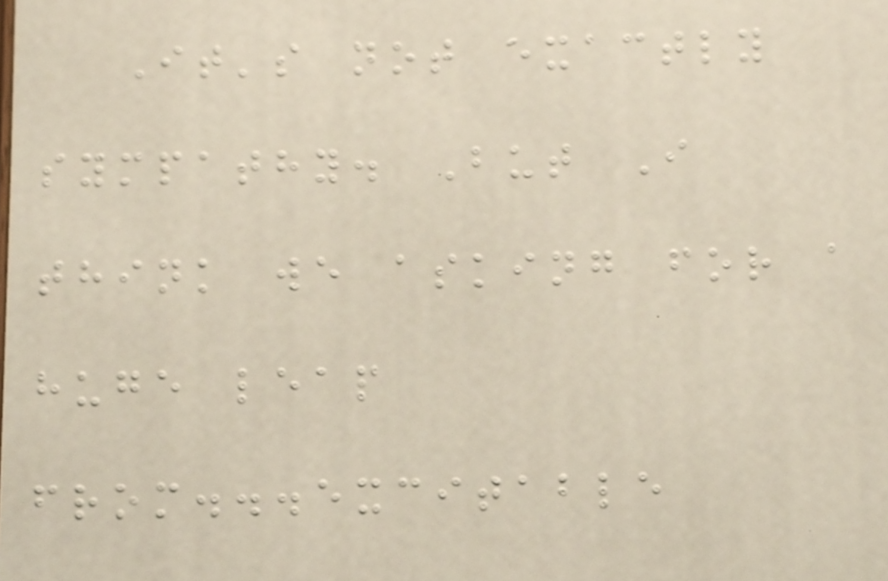It's not exactly
sympathy. But I
think we asking for a
huge leap
from...excitable
